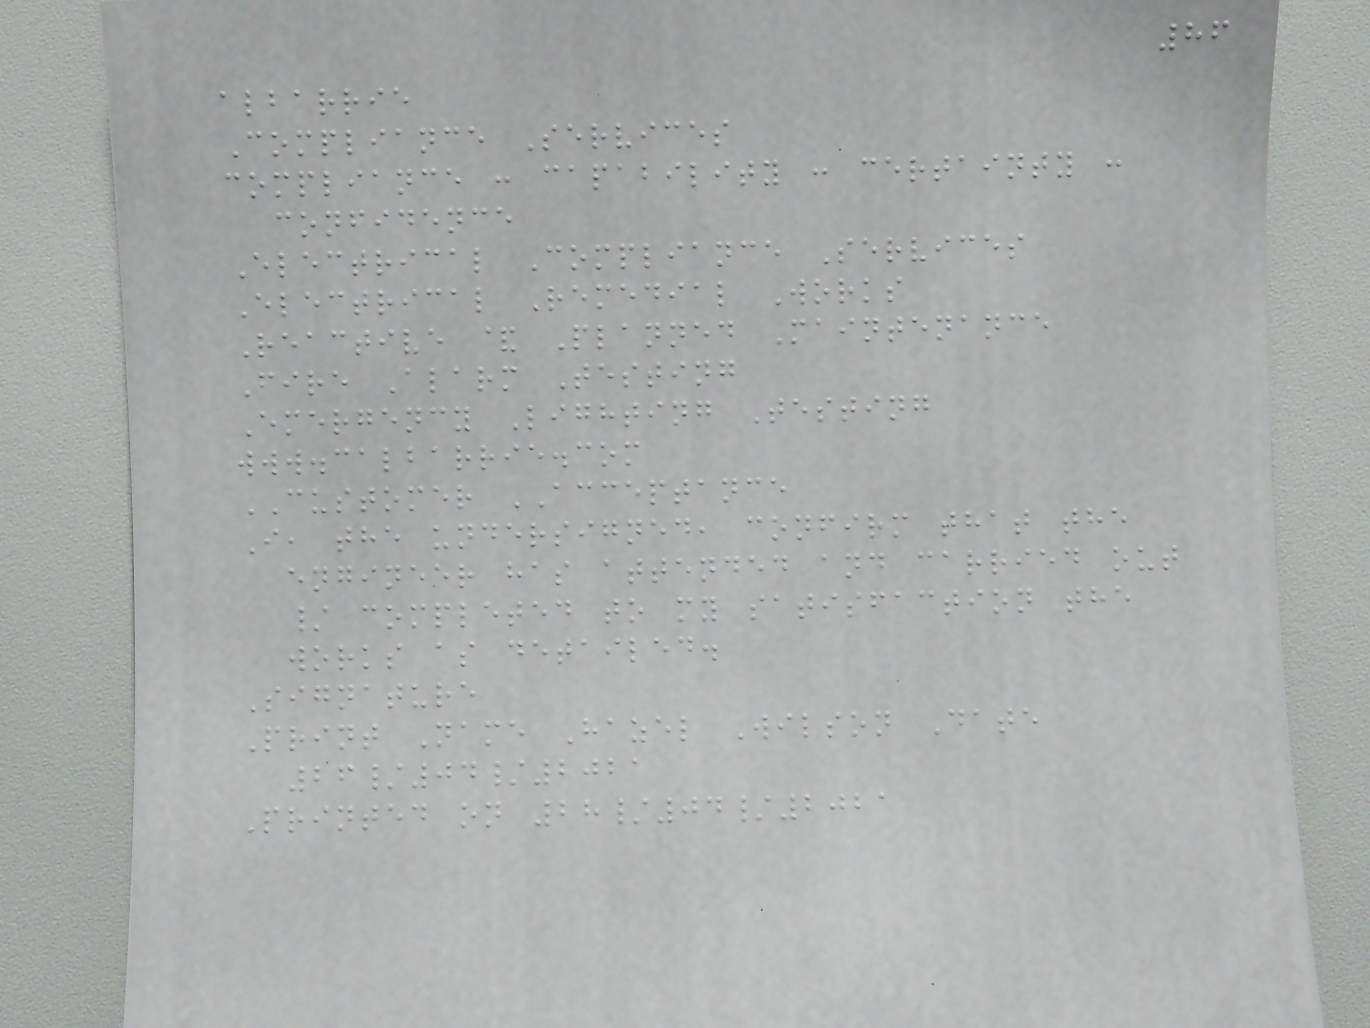86
albarrie
Compliance Services
compliance : capability : certainty :
confidence
Electrical Compliance Services
Electrical Remedial Works
Reactive & Planned Maintenance
Fire Alarm Testing
Emergency Lighting Testing
www.calbarrie.com
CUSTOMER ACCEPTANCE
I, the undersigned, confirm that the
engineer has attended and carried out
/ completed to my satisfaction the
works as detailed.
Signature
Print Name Hazel Wilson Date
26/04/2021
Printed on 28/04/2021
